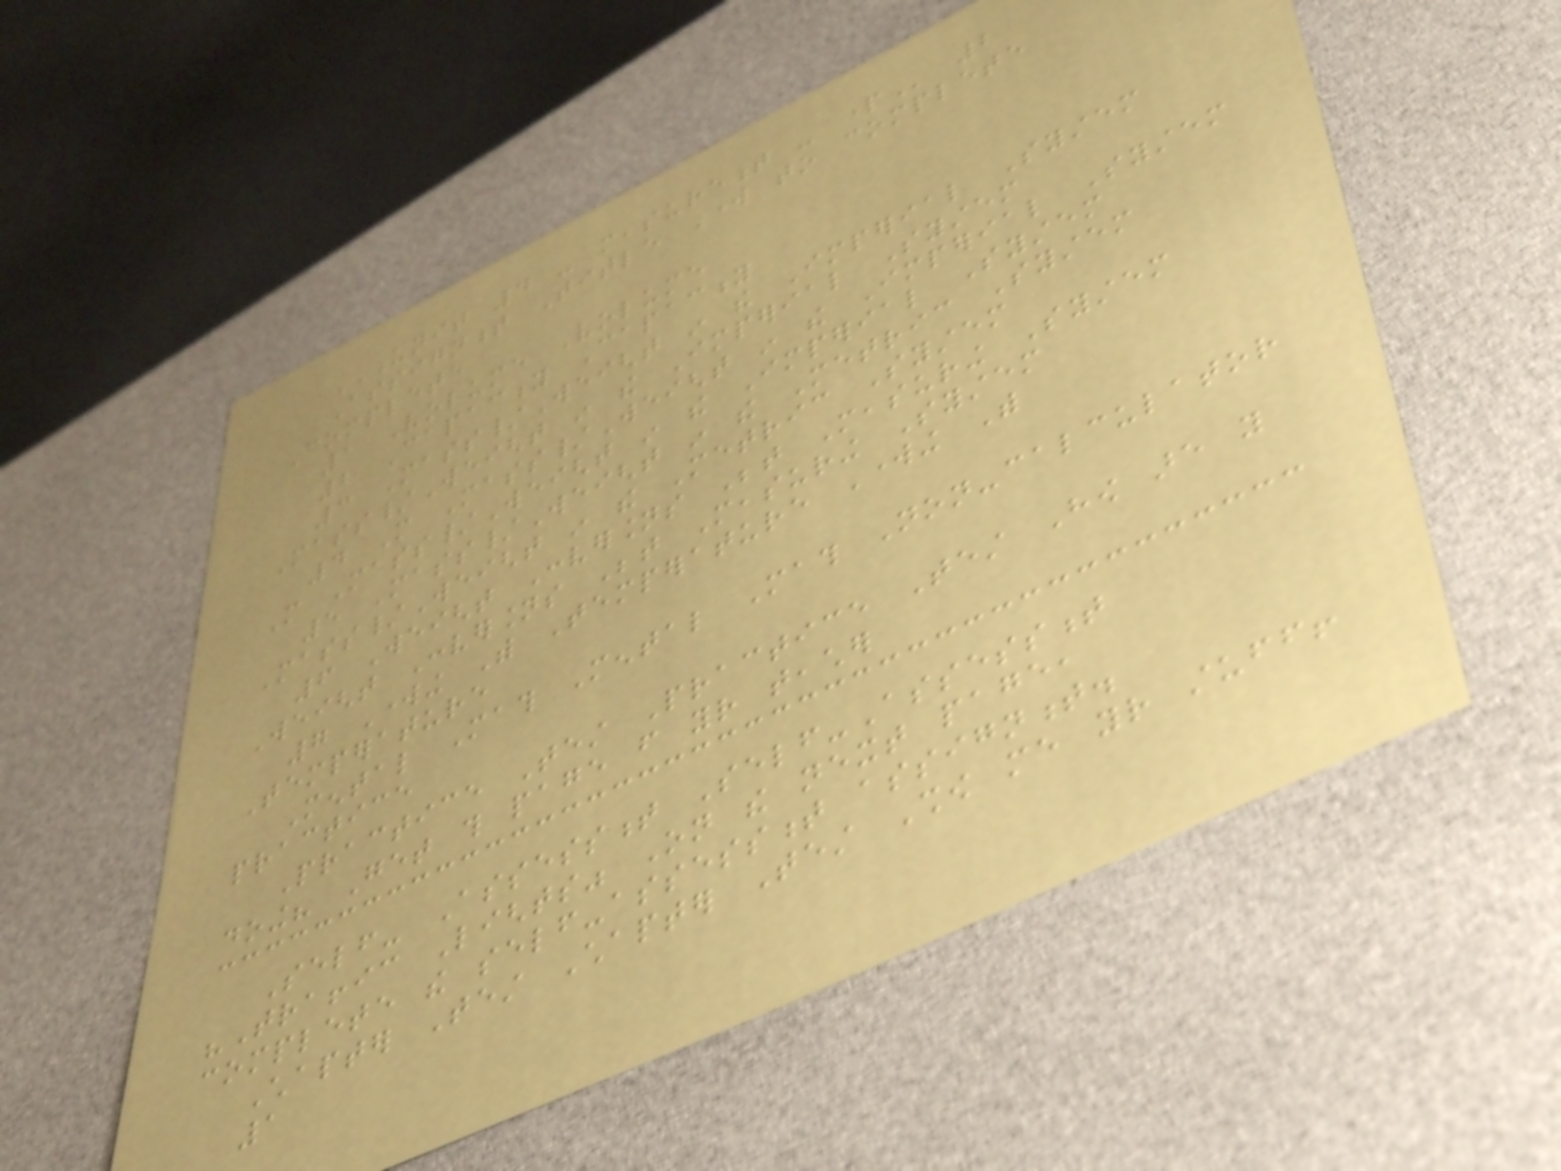UNIT 4 - MEASUREMENT - PART 2
Assignment Title Work to complete
Complete
1 Volume Volume
2 Capacity Capacity
3 Mass/Weight in the Imperial System
Mass/Weight in the Imperial System
4 More Mass/Weight in the Imperial System
More Mass/Weight in the Imperial System
5 Mass/Weight in the Metric System
Mass/Weight in the Metric System
6 Weight Conversions Between Measuring System
Weight Conversions Between Measuring System
7 Working With Temperature Working With
Temperature
Mental Math Mental Math Non-calculator
practice
Practice Test Practice Test How are you
doing? Get this page from your teacher
Self- Assessment Self-Assessment
"Traffic Lights" On the next page,
complete the self-assessment assignment.
Chapter Test Chapter Test Show me your stuff!
1
